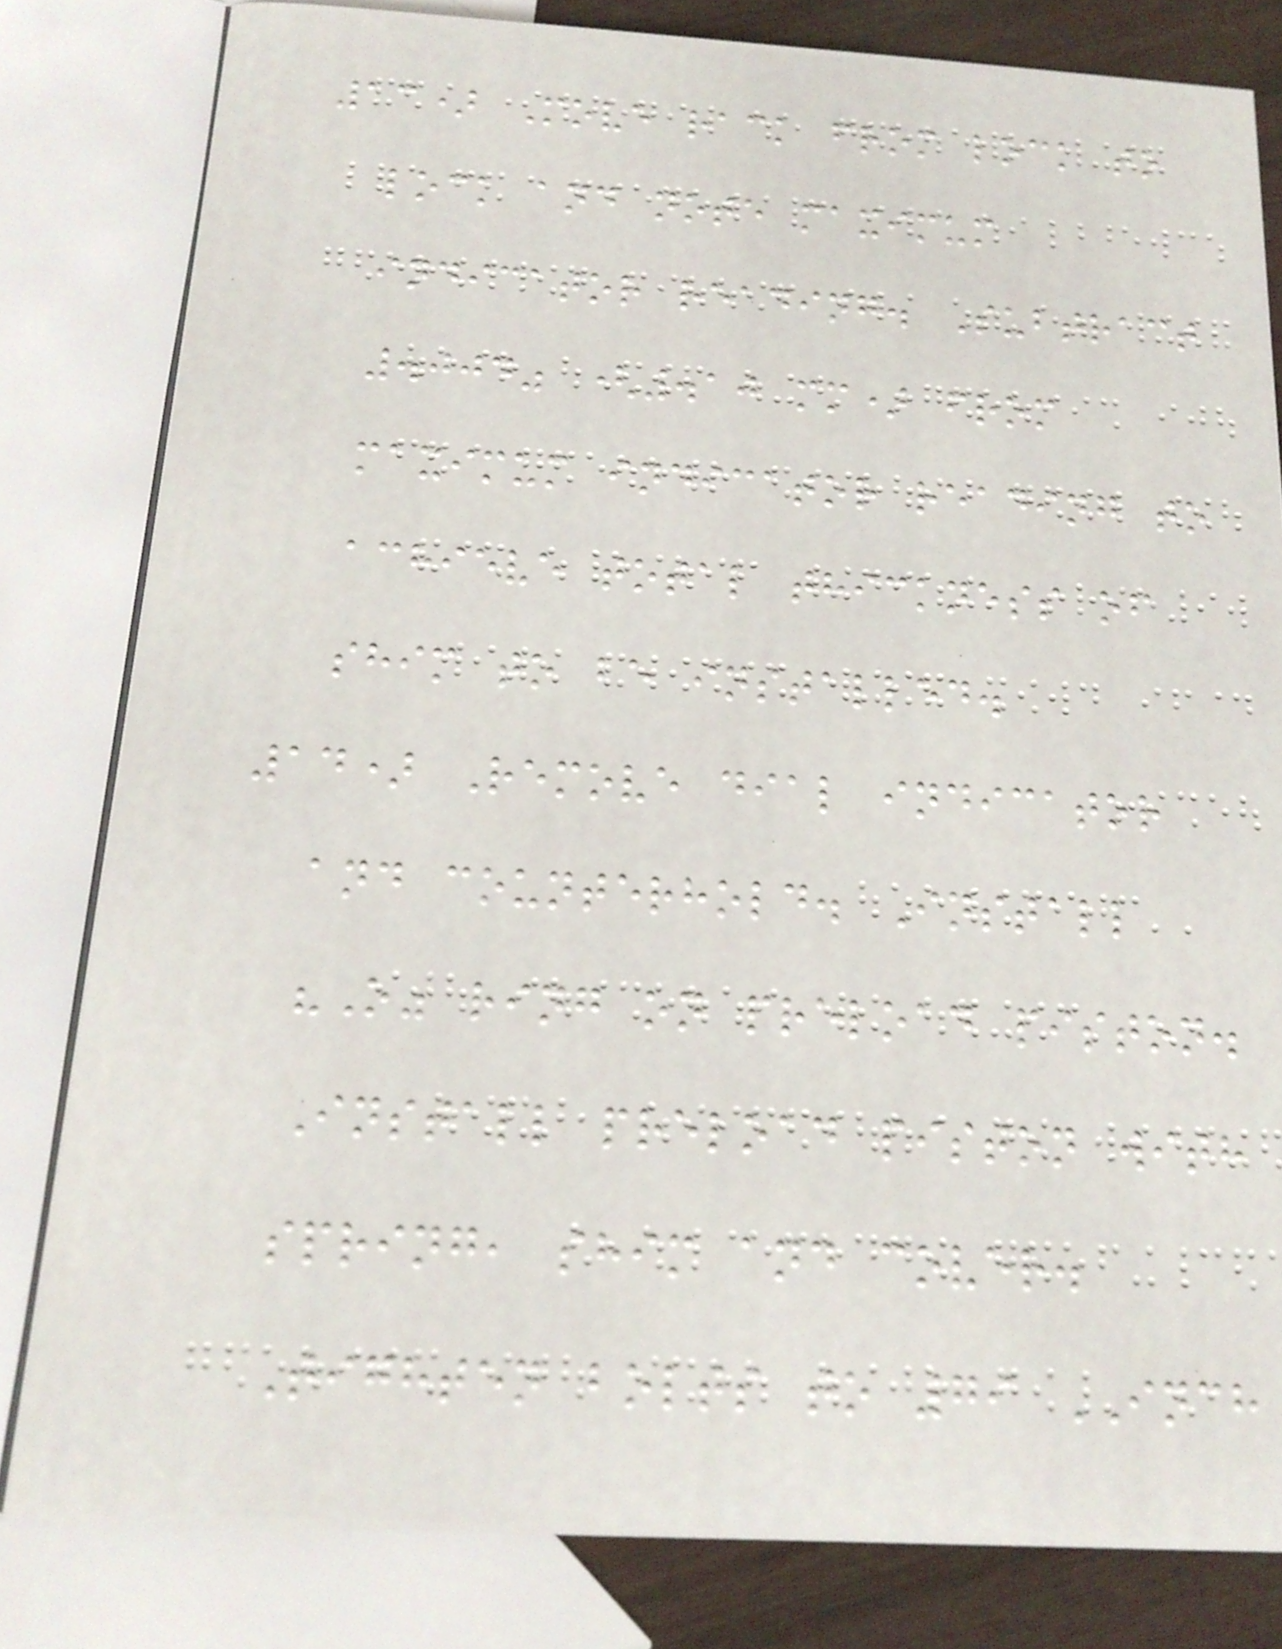13) Move rack from lock to
lock and note maximum
indicator reading. Subtract
.004" (.10 mm) from
maximum indicator reading to
achieve total thickness of
shim to be installed.
14) Remove dial indicator
and counterhold. Install
"O" ring on preload piston.
Install preload piston with
spring, shim and cover.
Tighten bolts to 79 INCH
